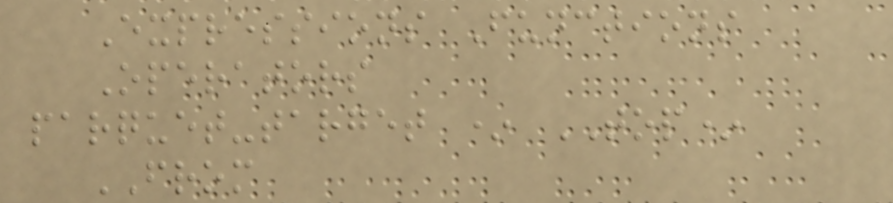Expressions Functions
Operators
parquet-target * TOP*
FROM
